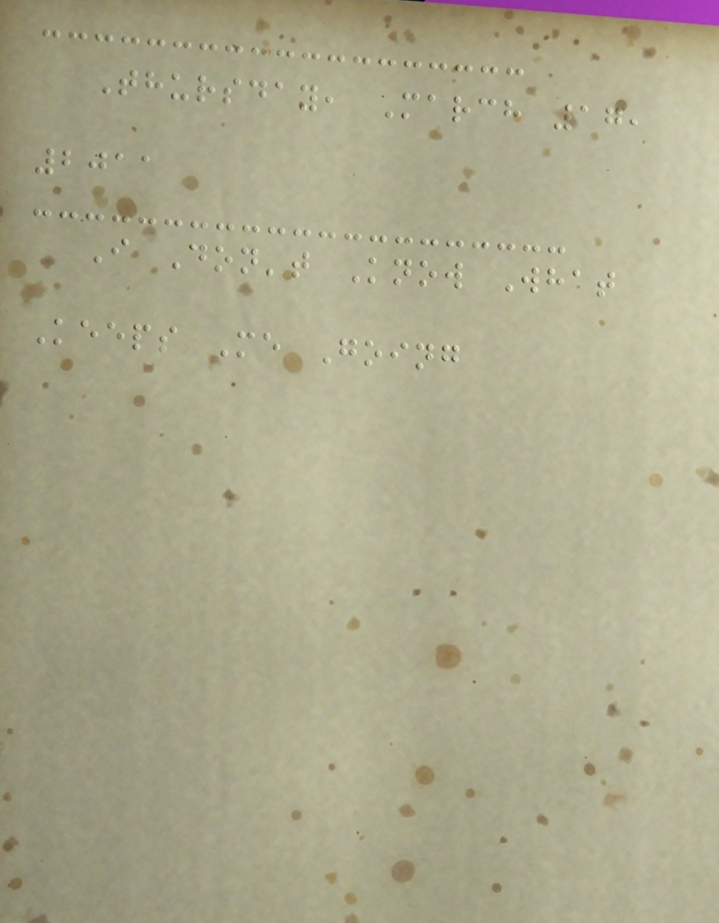Thursday, March 17,
2011
I Don't Know What
Keeps Me Going
